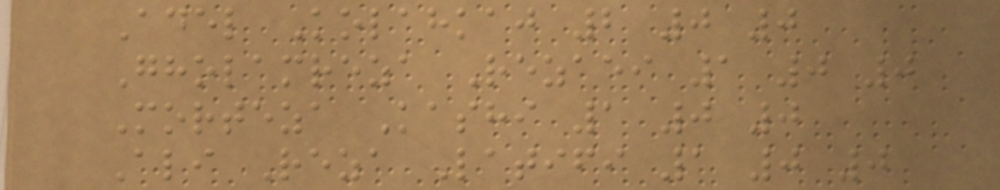Adel Kolahkaj 2 0 0
Gholamreza Rezaei 1 0 0
Morteza Kashi 1 0 0
Ali Reza Latifi 1 0 0
